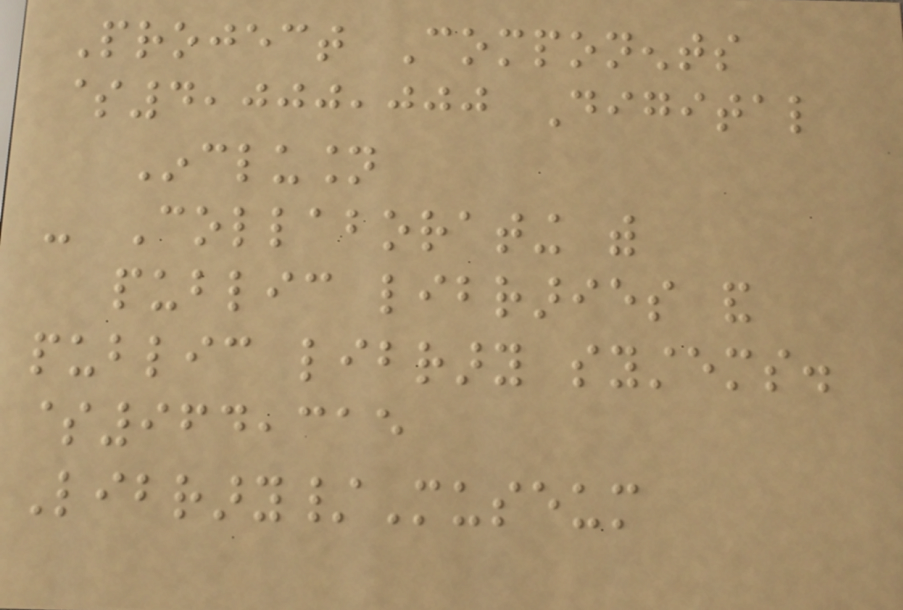Project Components
$4,000,000 Digital
Inclusion
- Collaborating with
public libraries and
public library systems.
$964,315
Library/Museum
